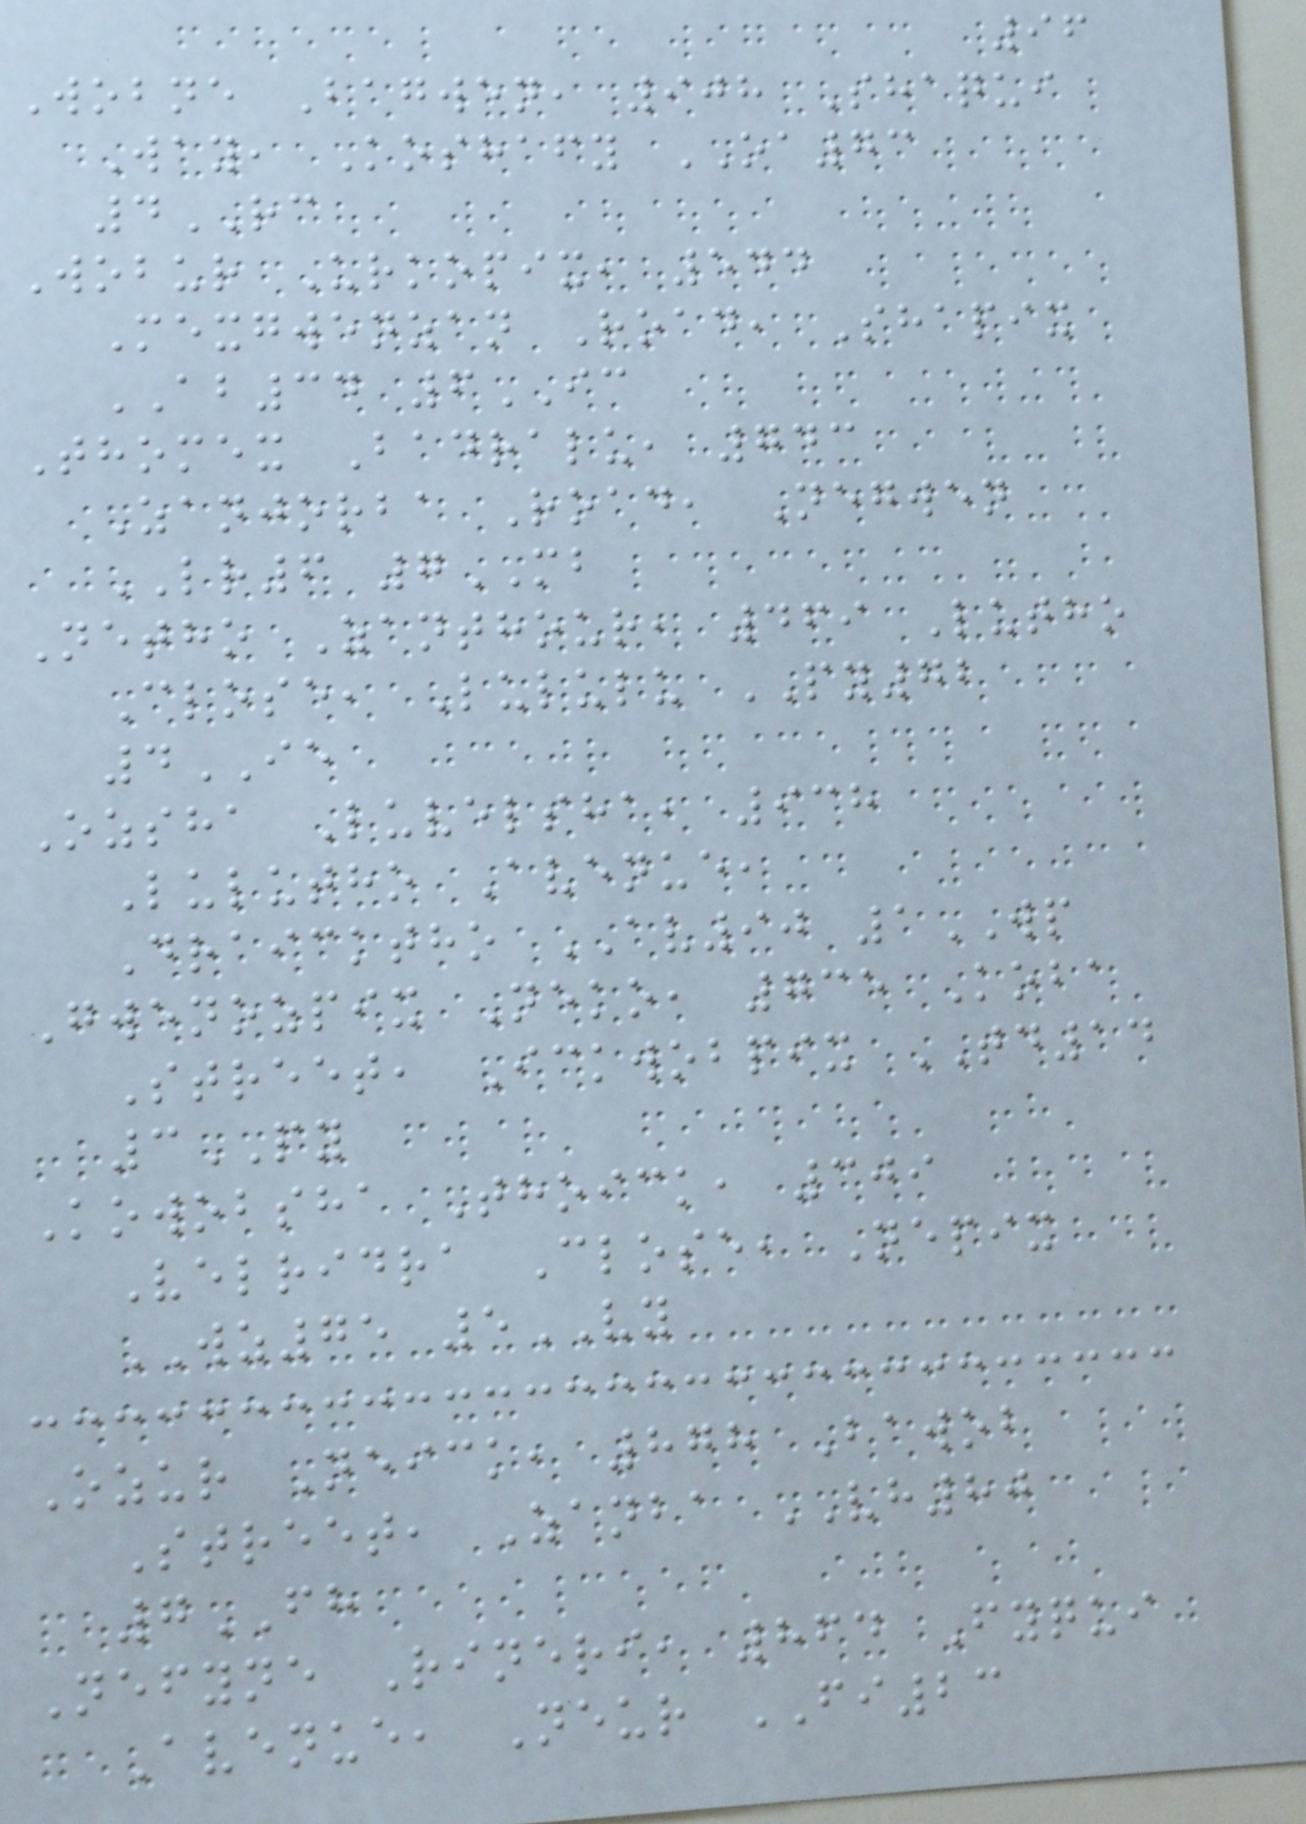96
Wobne Bagwen, 908 Shaqui
Way, Koshafy OA73
4RC
Wobur Urkopix, 544
Mexgwenzan Road, Shapix
AB34 6IC
Thomex Badralu, 743
Zanjorba Road, Negwen
LR6 7MB
Netho Zanthour, 469 Lutho
Close, Lululu PY72
4IE
Ozsha Luvelsha, 938
Lulutho Avenue,
Draicktho AV90 1WP
Gwenozpix Neko, 735 Koba
Street, Ickwobpix TD14
3PY
Kowobsha Thoick, 309
Velridra Close, Nepix
WZ75 5VY
Ozur Neick, 878 Bawob
Street, Zanba VH80
7FH
Nefyne Rineri, 864 Fyqui
Avenue, Neur FI23
